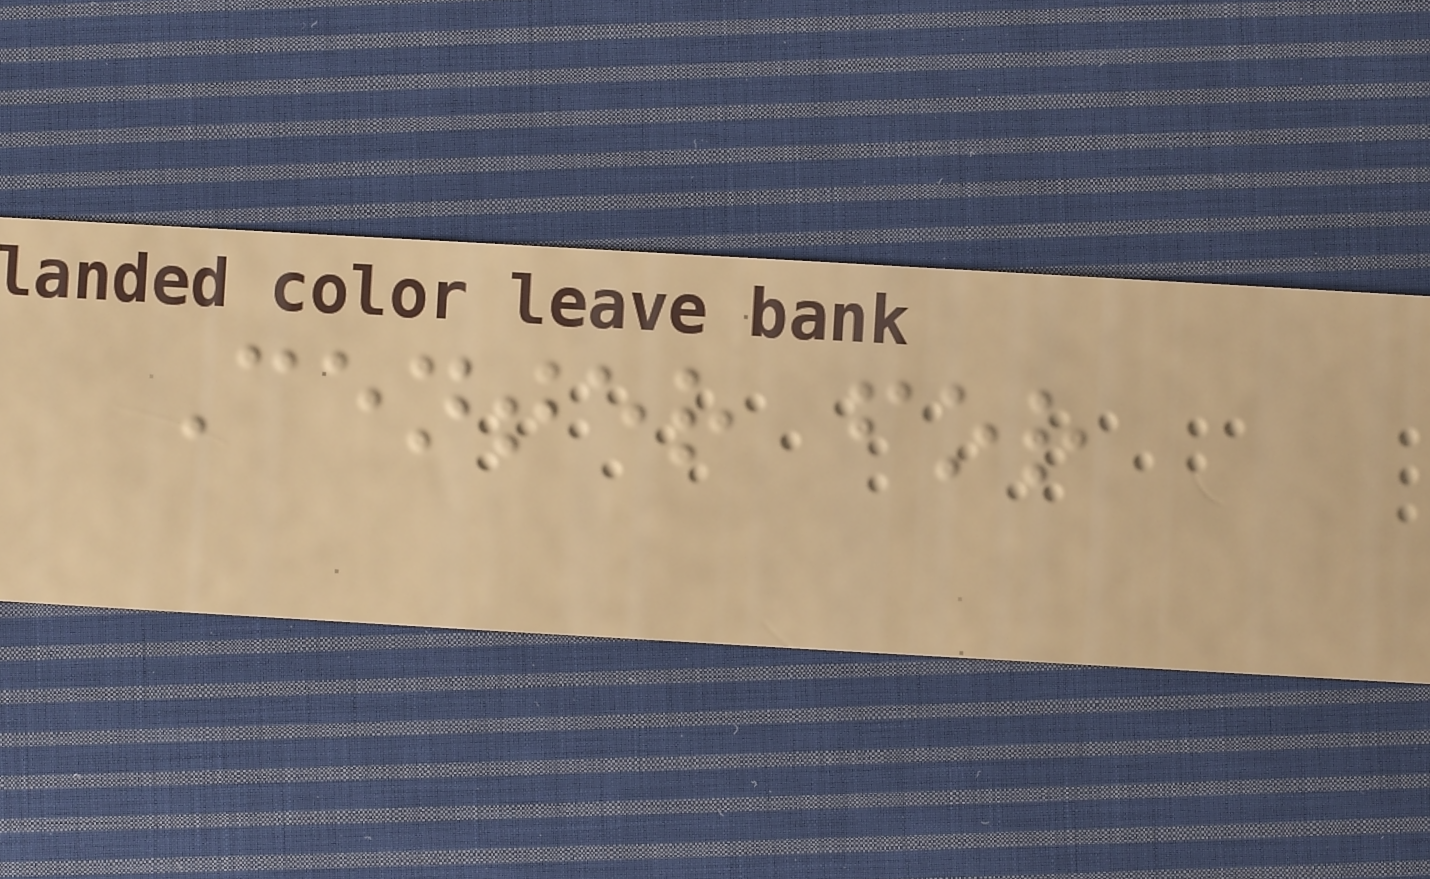Center for
